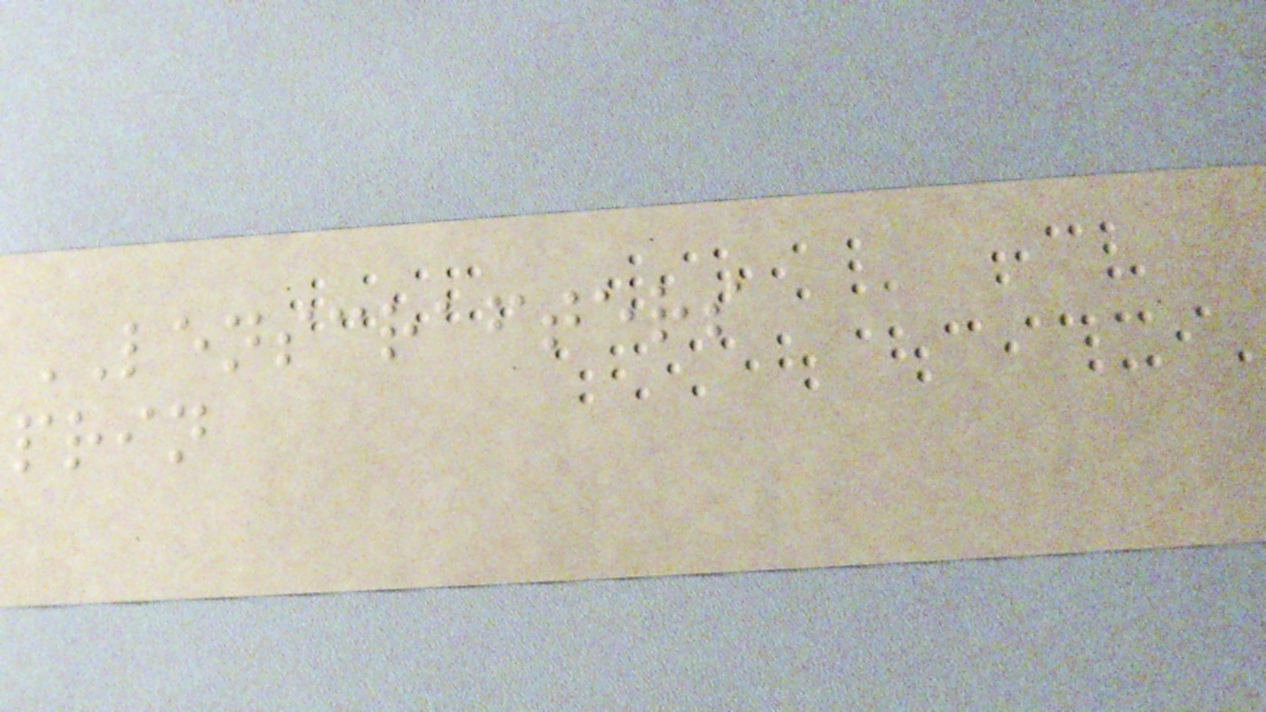LENSCRAFTERS
prin
